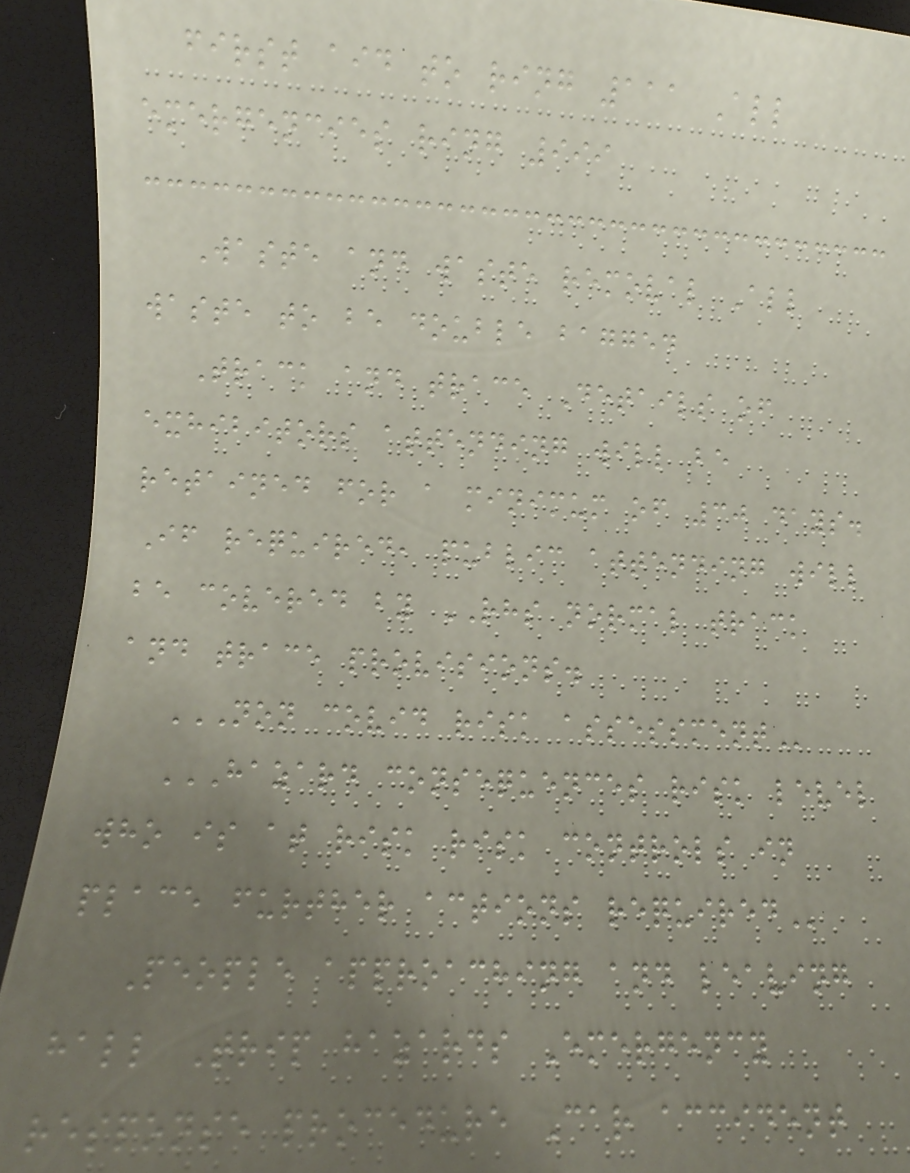first aid to ring 111 All
emergencies ring 999
Waste and waste removal All
waste to be double bagged
Track and trace Details of
exhibitors attending will be
retained for a minimum of 30 days.
If required, public attending will
be covered by RHS normal track
and trace provisions.
NON COVID RISK ASSESSMENT
HAZARD CONSEQUENCES RISK LEVEL
WHO IS AT RISK RISK CONTROLS IN
PLACE FURTHER ACTIONS REQUIRED
People approaching and leaving
hall Trip hazards Emergency
response procedure Car accident
